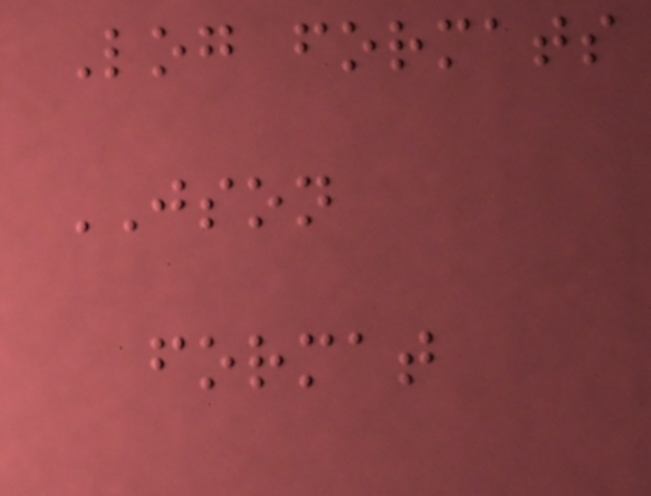Log formats
JSON
format
